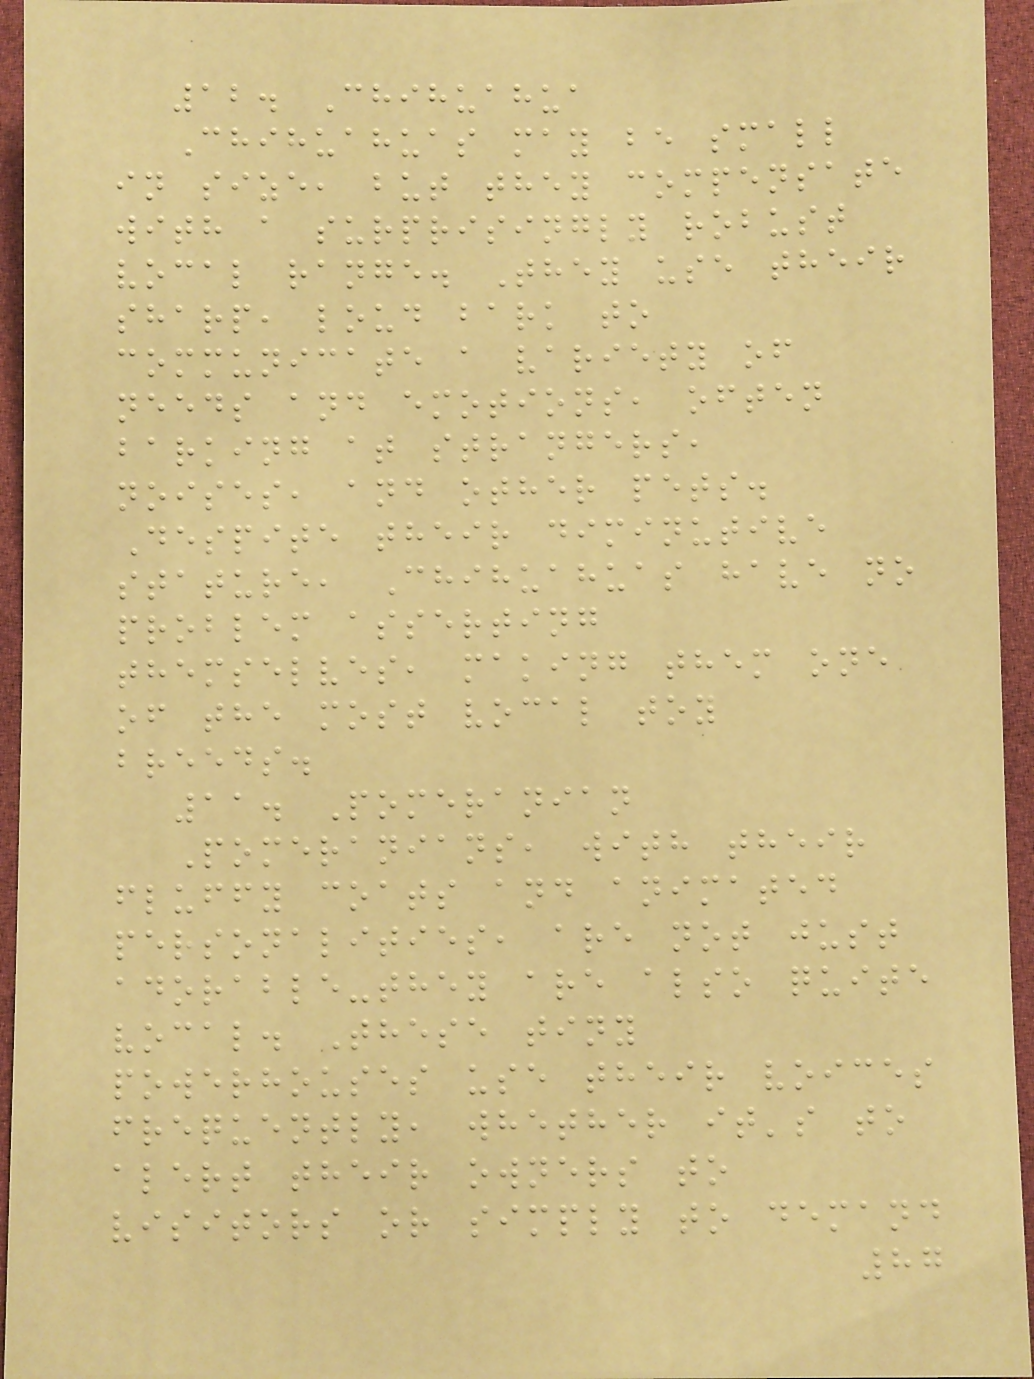12. Chihuahua
Chihuahuas may be small
in size, but they compensate
with a surprisingly robust
vocal range. They use their
sharp, loud bark to
communicate a variety of
needs and emotions, often
barking at strangers,
noises, and other pets.
Despite their diminutive
stature, Chihuahuas have no
problem asserting
themselves, making them one
of the most vocal toy
breeds.
11. Pomeranian
Pomeranians, with their
fluffy coats and animated
personalities, are not just
adorable-they are also quite
vocal. These tiny
powerhouses use their voices
frequently, whether it's to
alert their owners to
visitors or simply to demand
87
